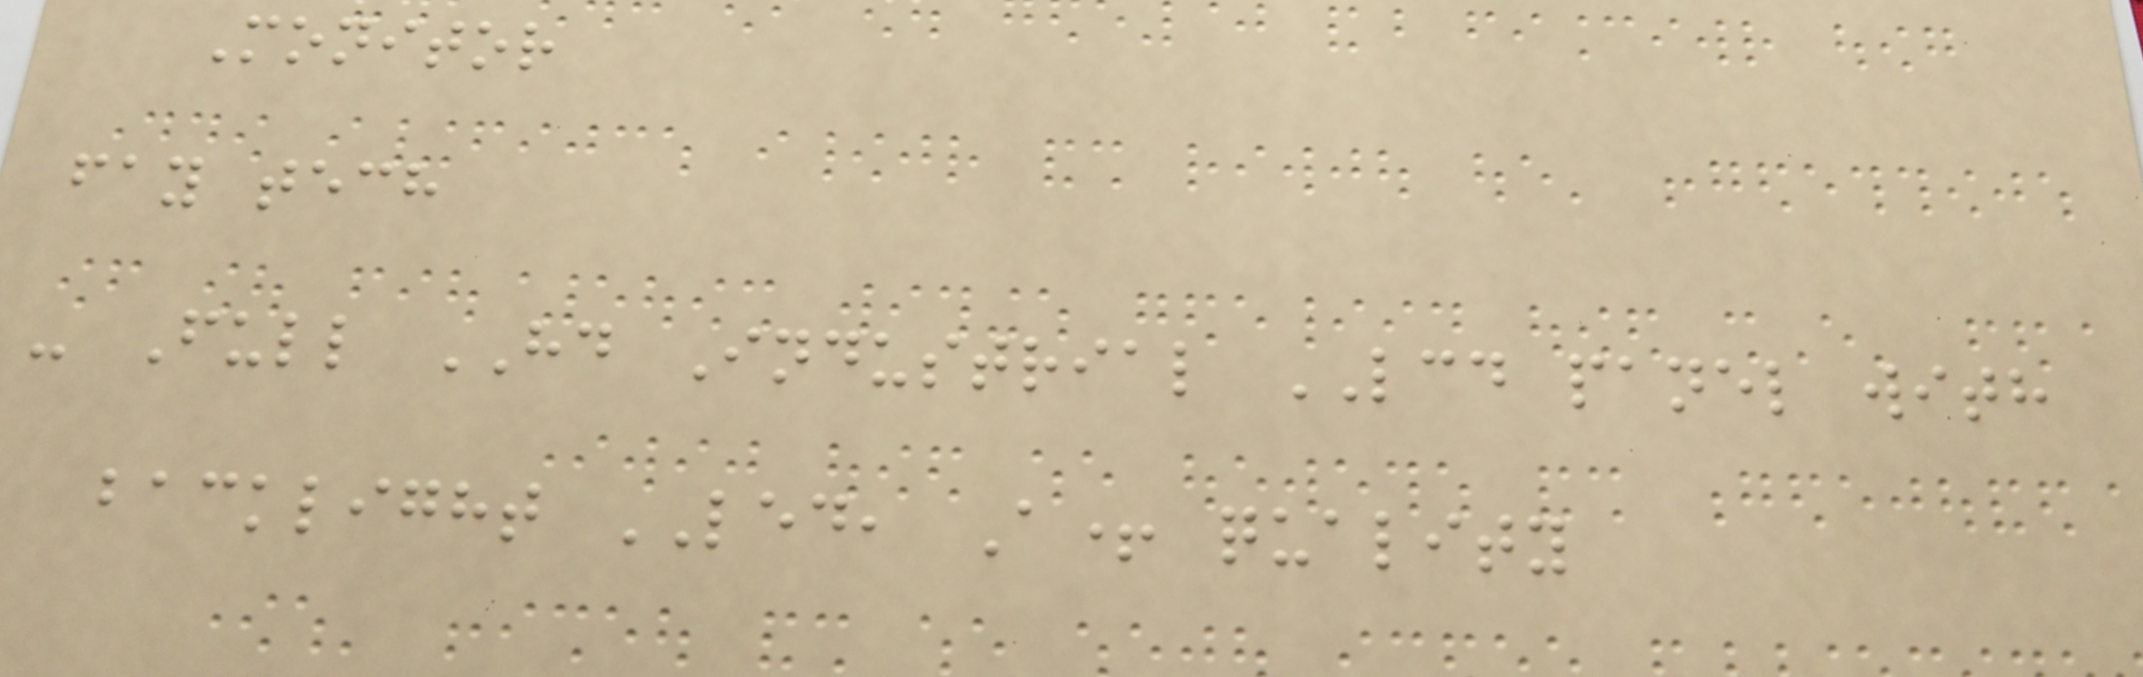Monitor
fay tech
- Full HD Industrial LCD panel with
backlight LED, A+ quality
